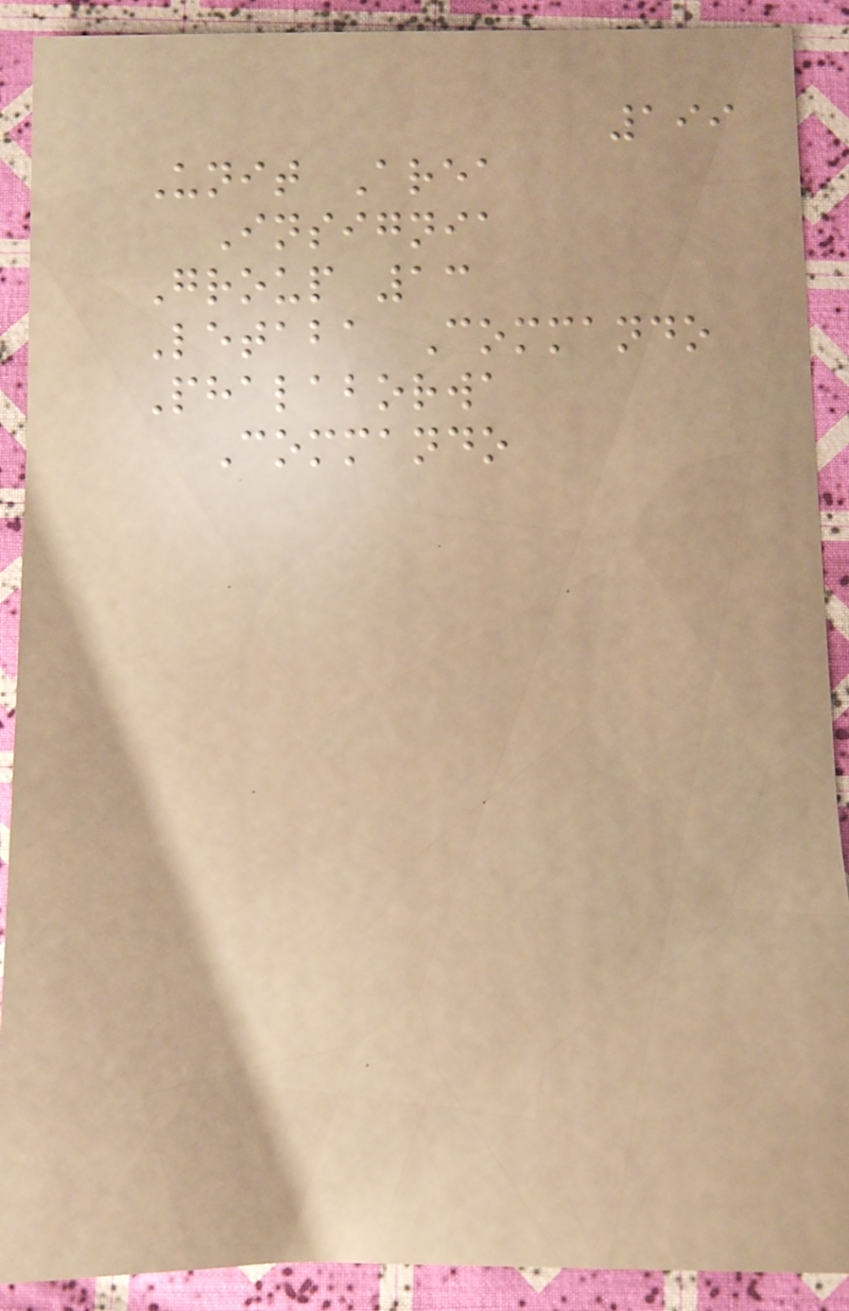199
Unit Area
Insignia
Group 13
Letaba Commando
Phalaborwa
Commando
